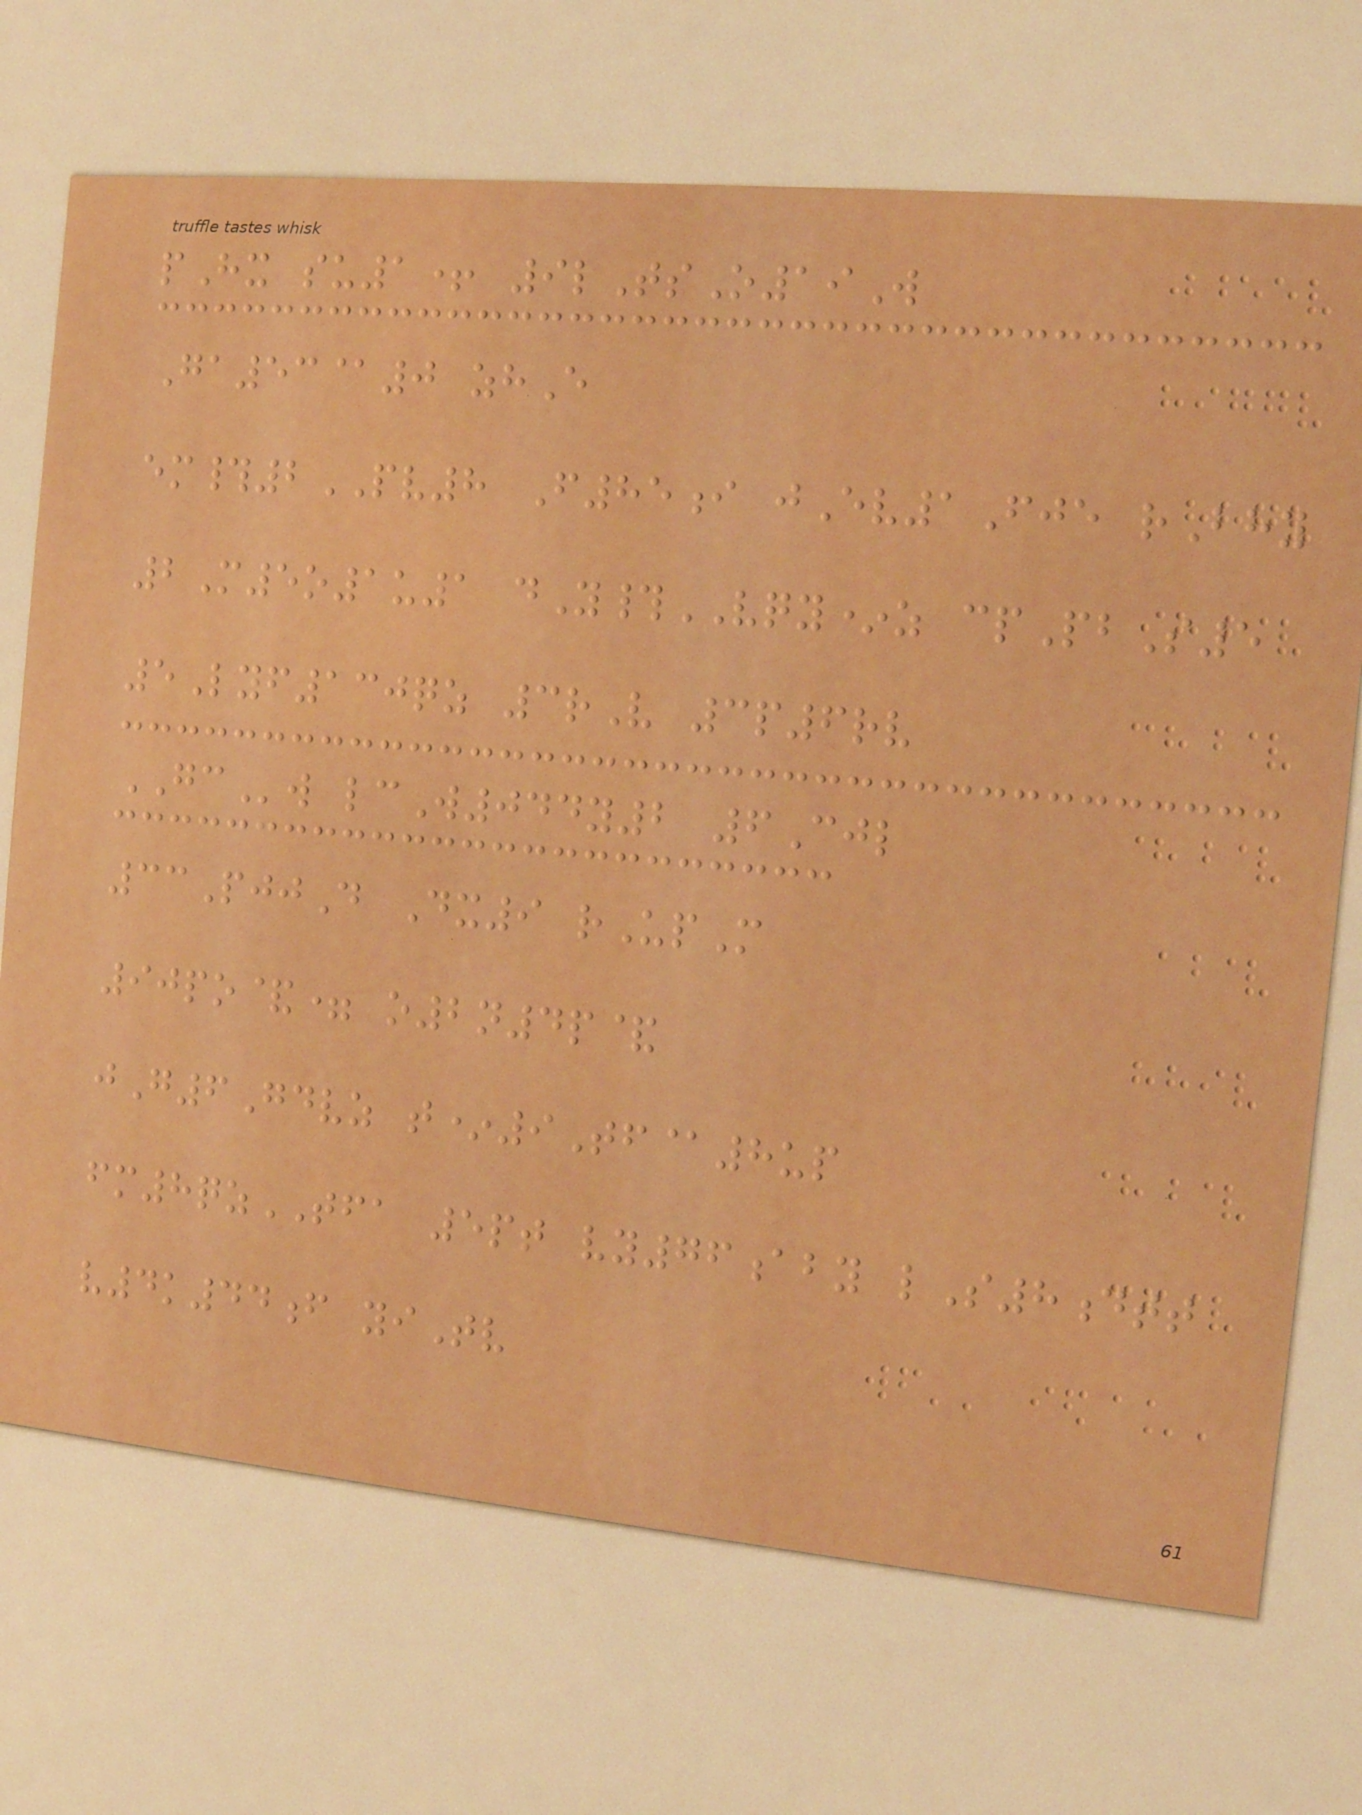pHx su1+ 9lTsO19W
Ga53@0 zhE
em#2PV8 F85i jEv1Fje rBhy
2M5o1u1 dY#VQY*z cpPbS5
5Lyf130qz 3rV 3p6rv
GCw lcW044y2 6Cjl
33PjjD Dx9 rUpM
90po&= o2n4p&
jG6Gdvz t*9Tf@8up
fm8qzTFA 5pt vy76aby lS8dtt
v4k44f yiTv
